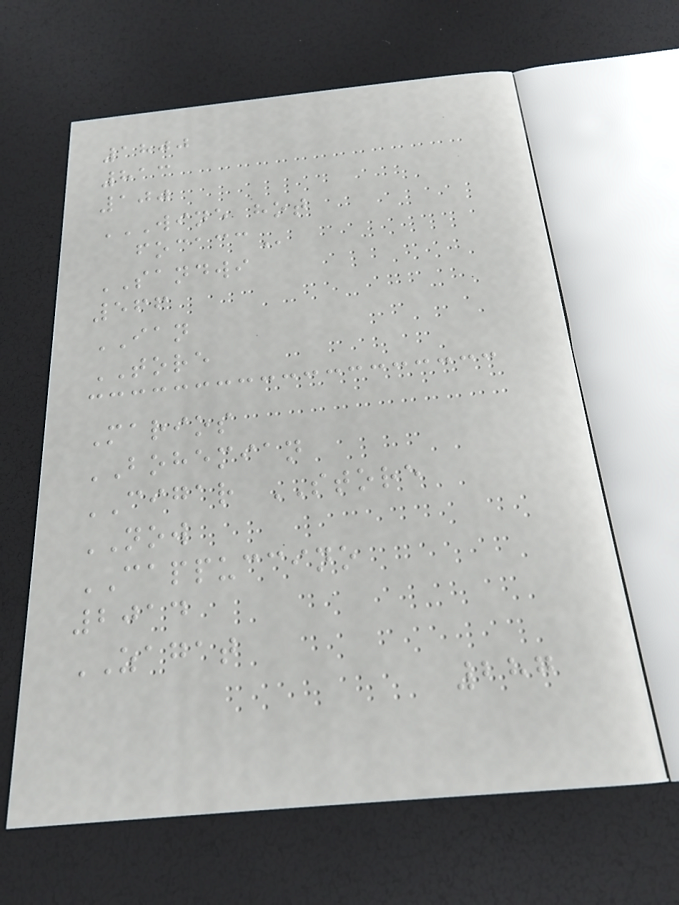1800
813
100
WINE HOT
FOCACC
SANDWI
566
IAN
TORE
Marios
BOHEMIAN
CIGAR STORE
NOW
CAPPUCCINO
2014
ZAGAT
287
